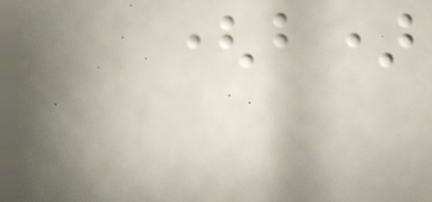(b)
